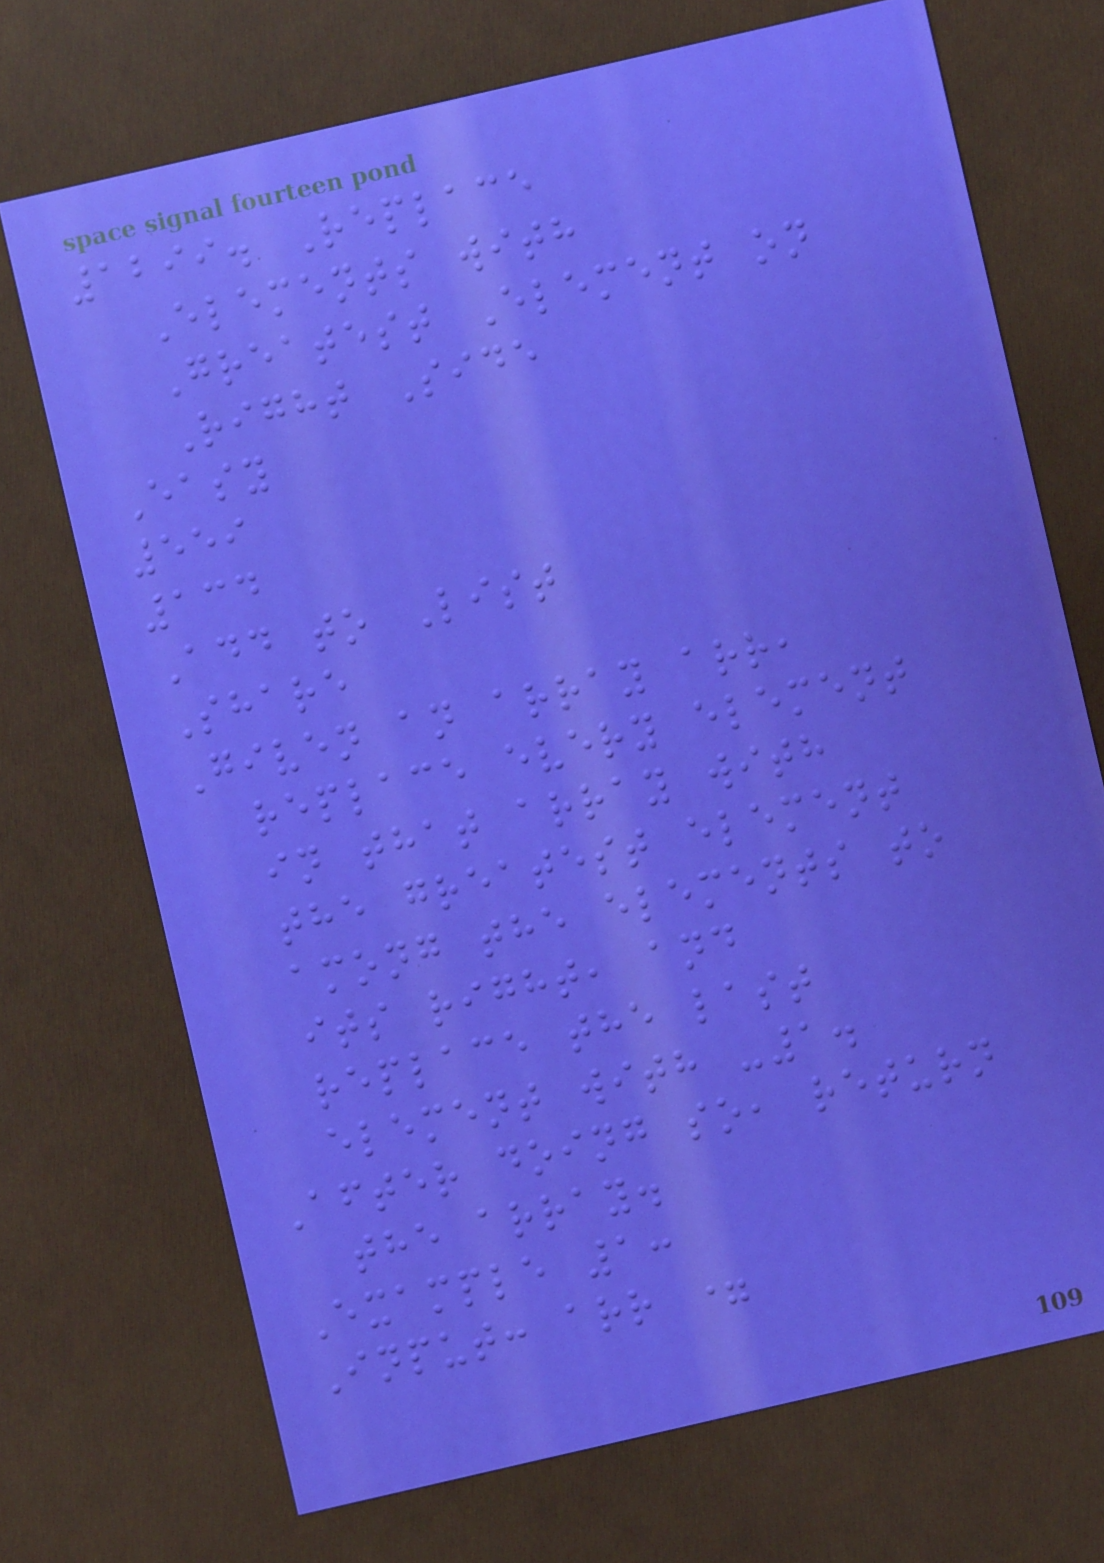1299. Replace
Elements with
Greatest Element on
Right Side
Easy
559
134
Add to List
Share
Given an array arr,
replace every element
in that array with
the greatest element
among the elements to
its right, and
replace the last
element with -1.
After doing so, return
the array.
Example 1:
Input: arr =
